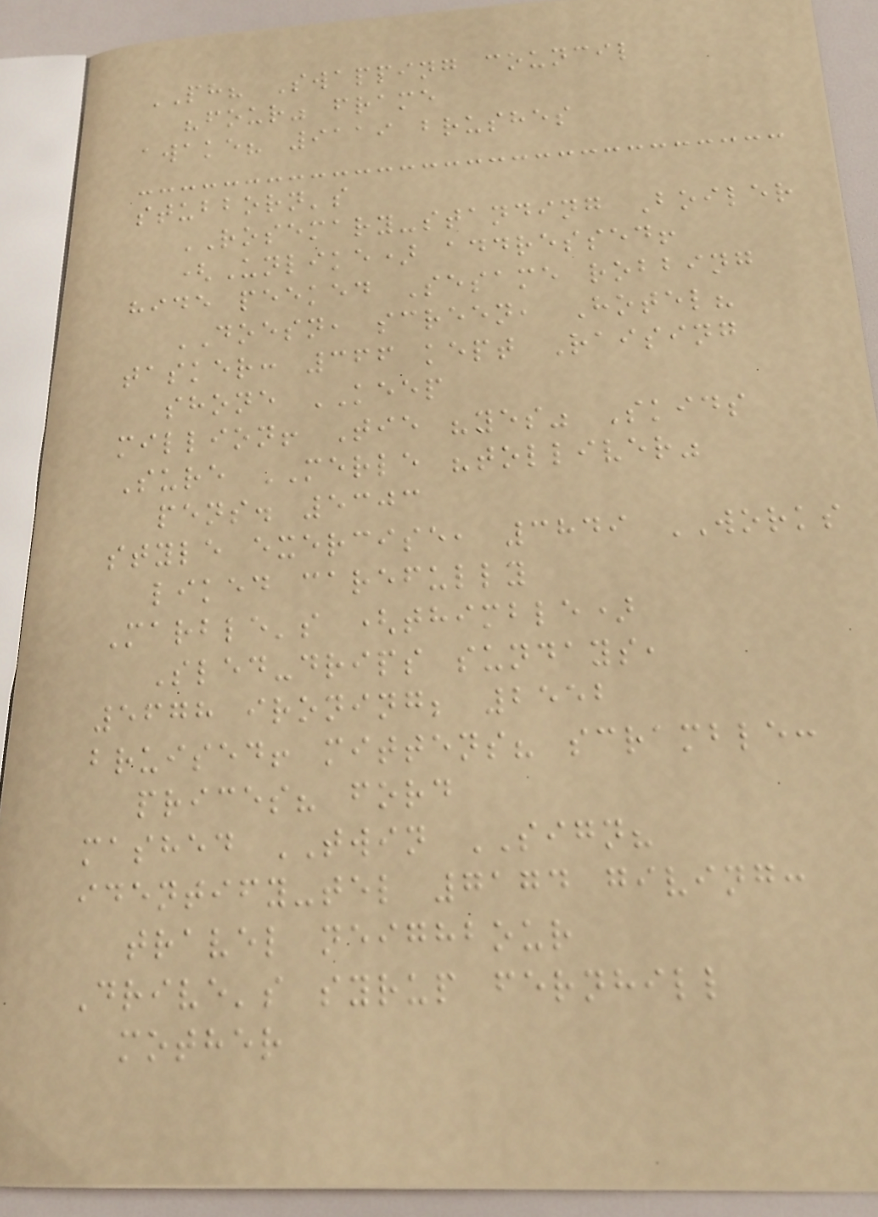PH? Swapping council
"four" frame
awake? 9119 brushes
stubborn's
ROSEMARY-standing Boiler
(Unlike) addressed!
hide peeked Sesame robbing
DOESN, screen, Hotel?
tasker: 366 kept Raising
shone KEEP
million! Tie "yes" Skids
Sure MERLE "tolliver"
pens. 5303
style exercise, 3849 WORKS
liked carefully
Marble's (thimble)
Sled-drips sundays,
5678 ironing; 2552
bruised! mittens? scramble:
prices? ford
mashed TWIN SIGN?
identify-tel 7174 giving:
travel neighbour
Drive's syrup fernhill
mother
